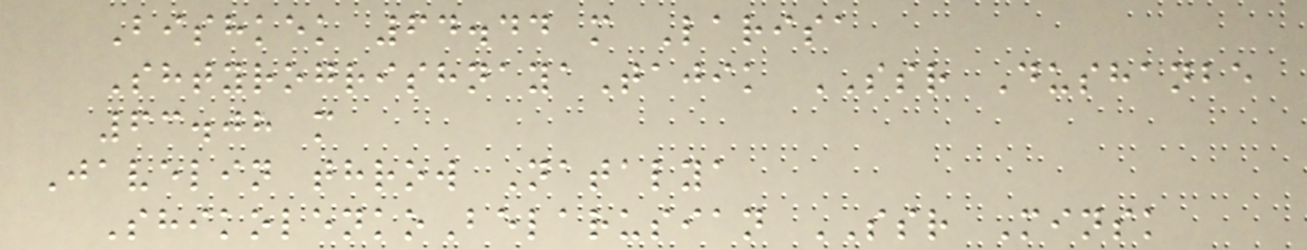Bishkek 64.44 m Larisa
ShtyrogrishnayaTajik SSR Dushanbe
63.08 m
Javelin throw Natalya
ShikolenkoBelarusian SSR Minsk
